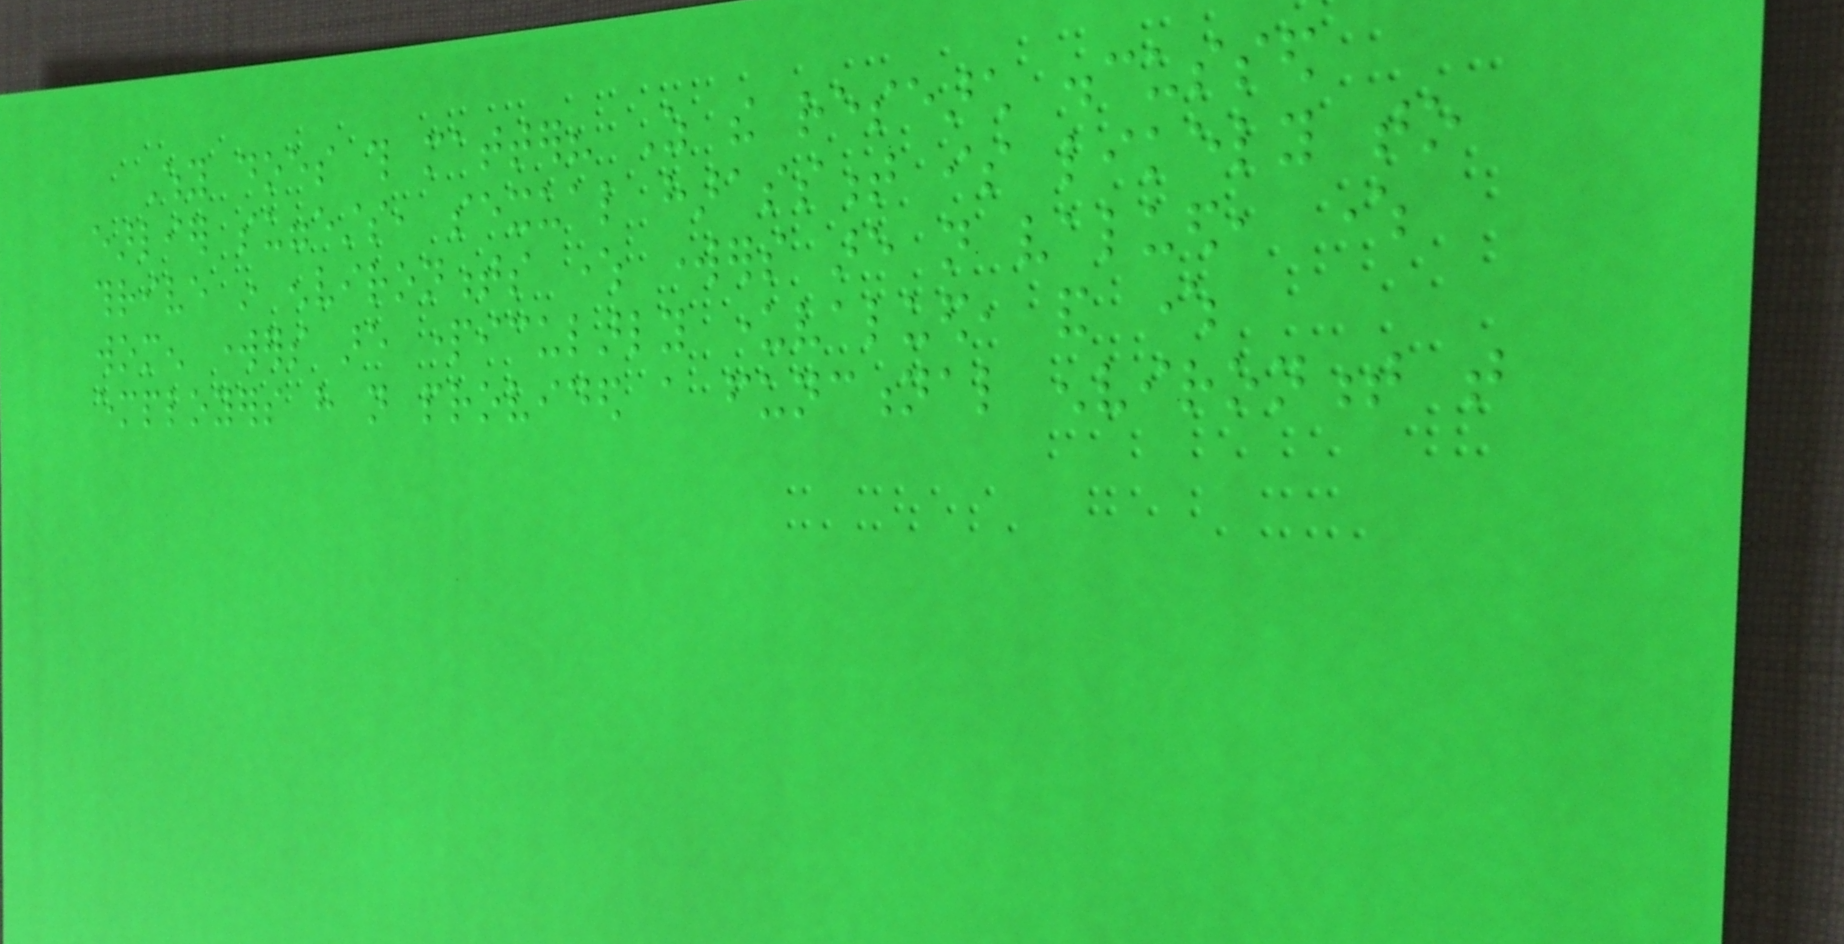Why does this matter? As the research discussed
earlier suggests, sexual harassment is likely to
thrive in environments where workers are not valued, where
women workers are particularly undervalued, and where
employers have not provided a functional environment that
